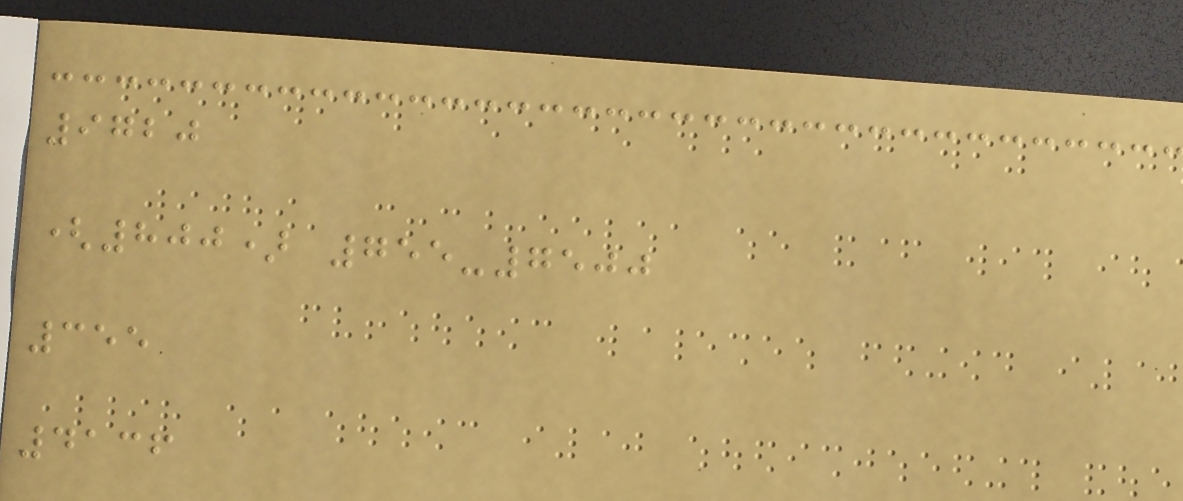9720
(800) 755-7500
355
4136
